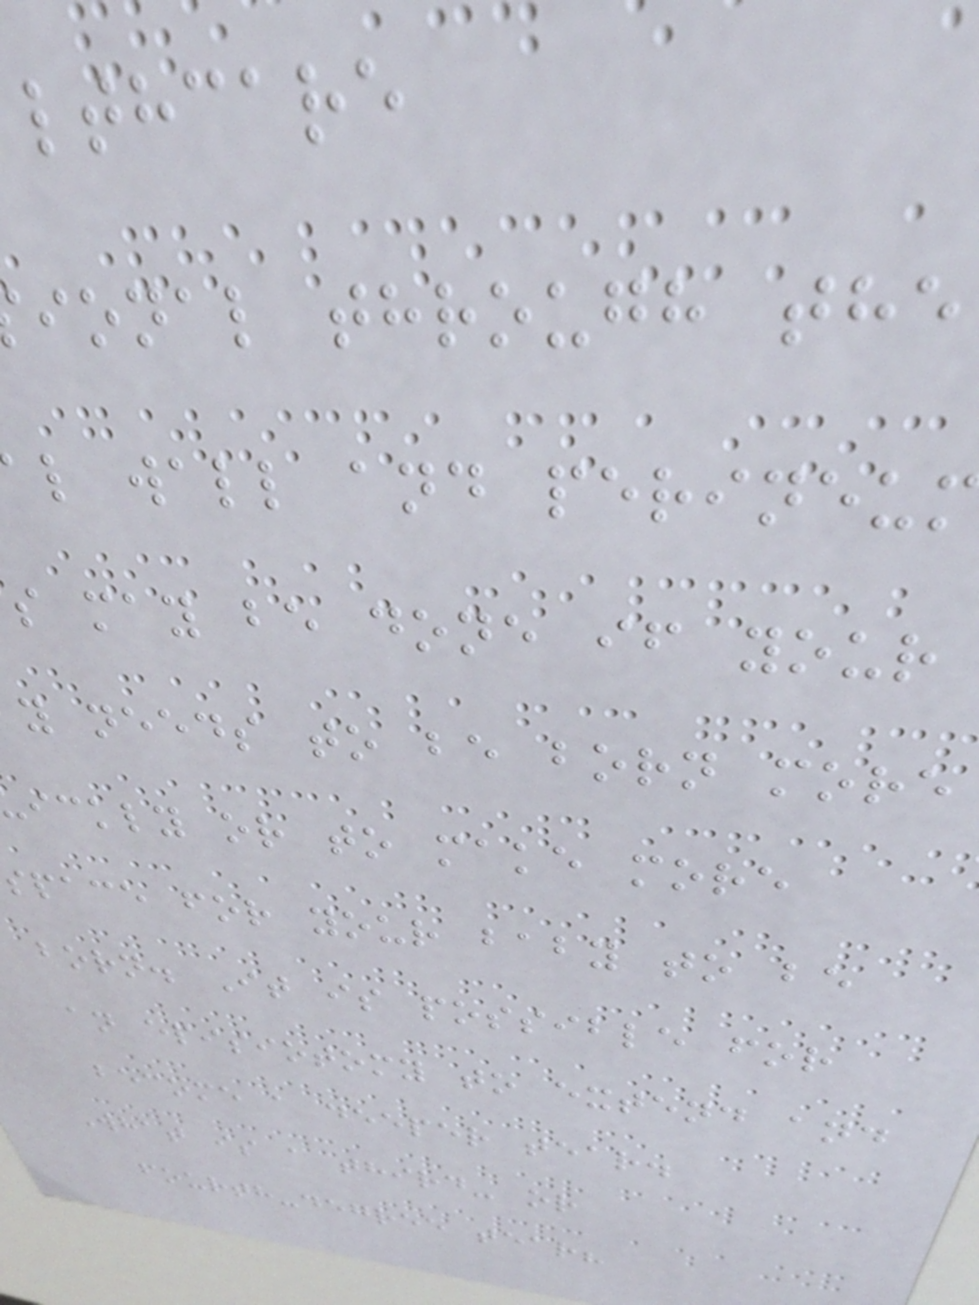lthcare
ional through the
l wall and perineu
s may be done if your
y needs to be born more
ickly or to make more
space for your baby to be
born. It is possible for
an episiotomy to extend and
become a deeper tear.
What is a third- or
fourth-degree tear?
